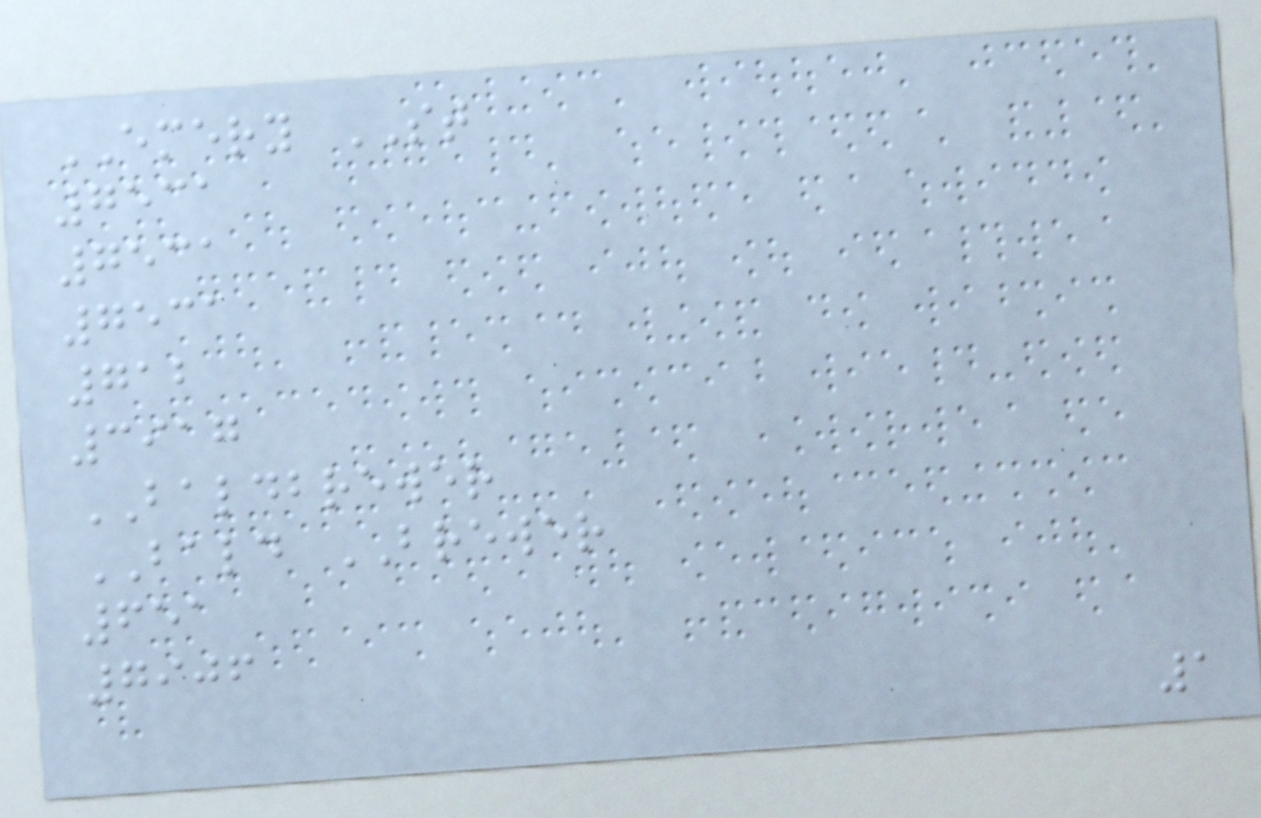EMERY ST
7531
7531
7531
712
3917
BALDBREWER
BALD BREWER
651
7906
1
